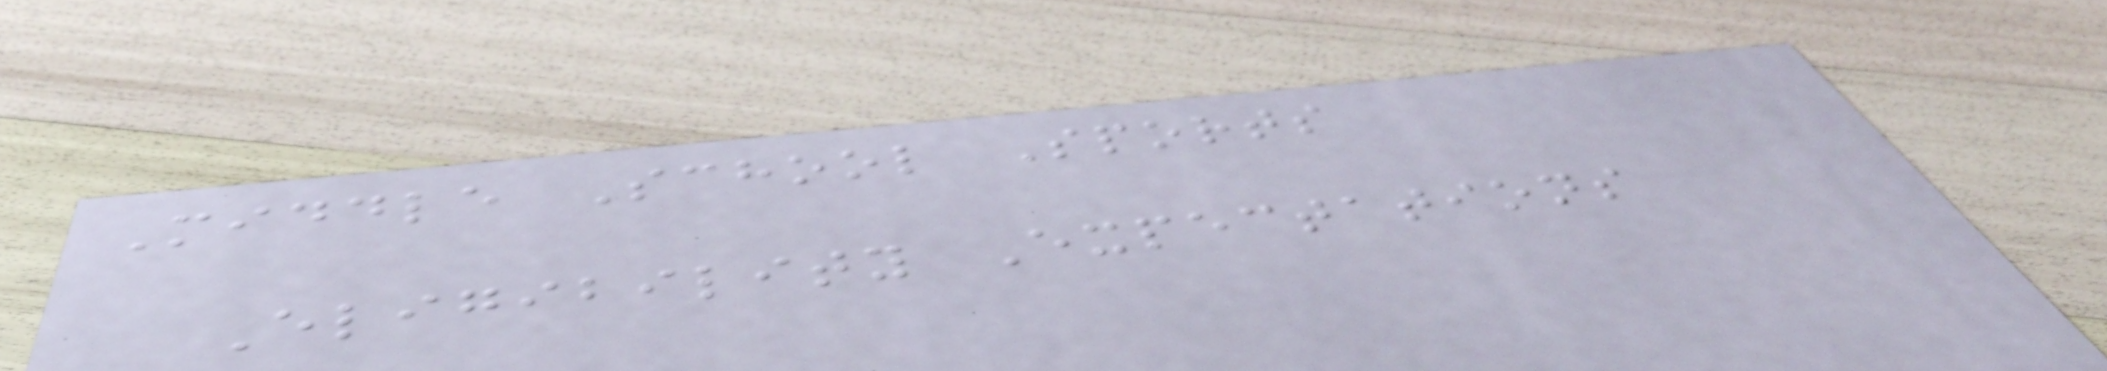Middle School Sports
Eligibility Expectations
